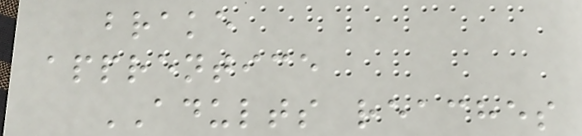brake
apprentice
ADULTS reaches
